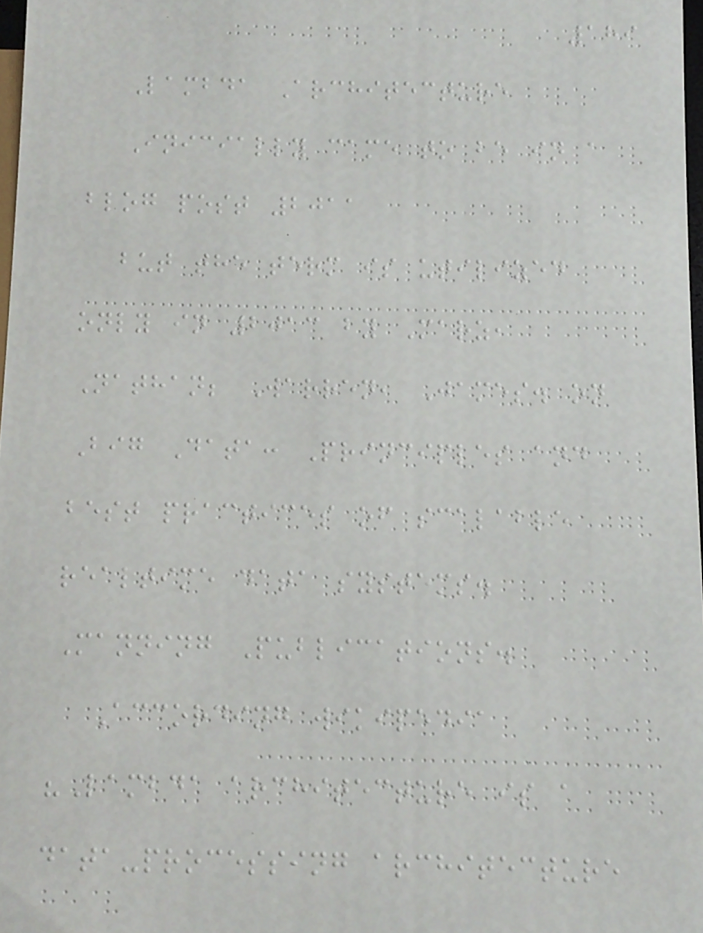189
Lambda Architecture
Inicially came to be in a
blog post 2011
but the term is utilized
only in 2013 by Marz,
Nathan; Warren, James. on
Big Data: Principles and
best practices of scalable
realtime data systems.
Manning Publications.
According wikipedia
"Lambda architecture is a
data-processing architecture
